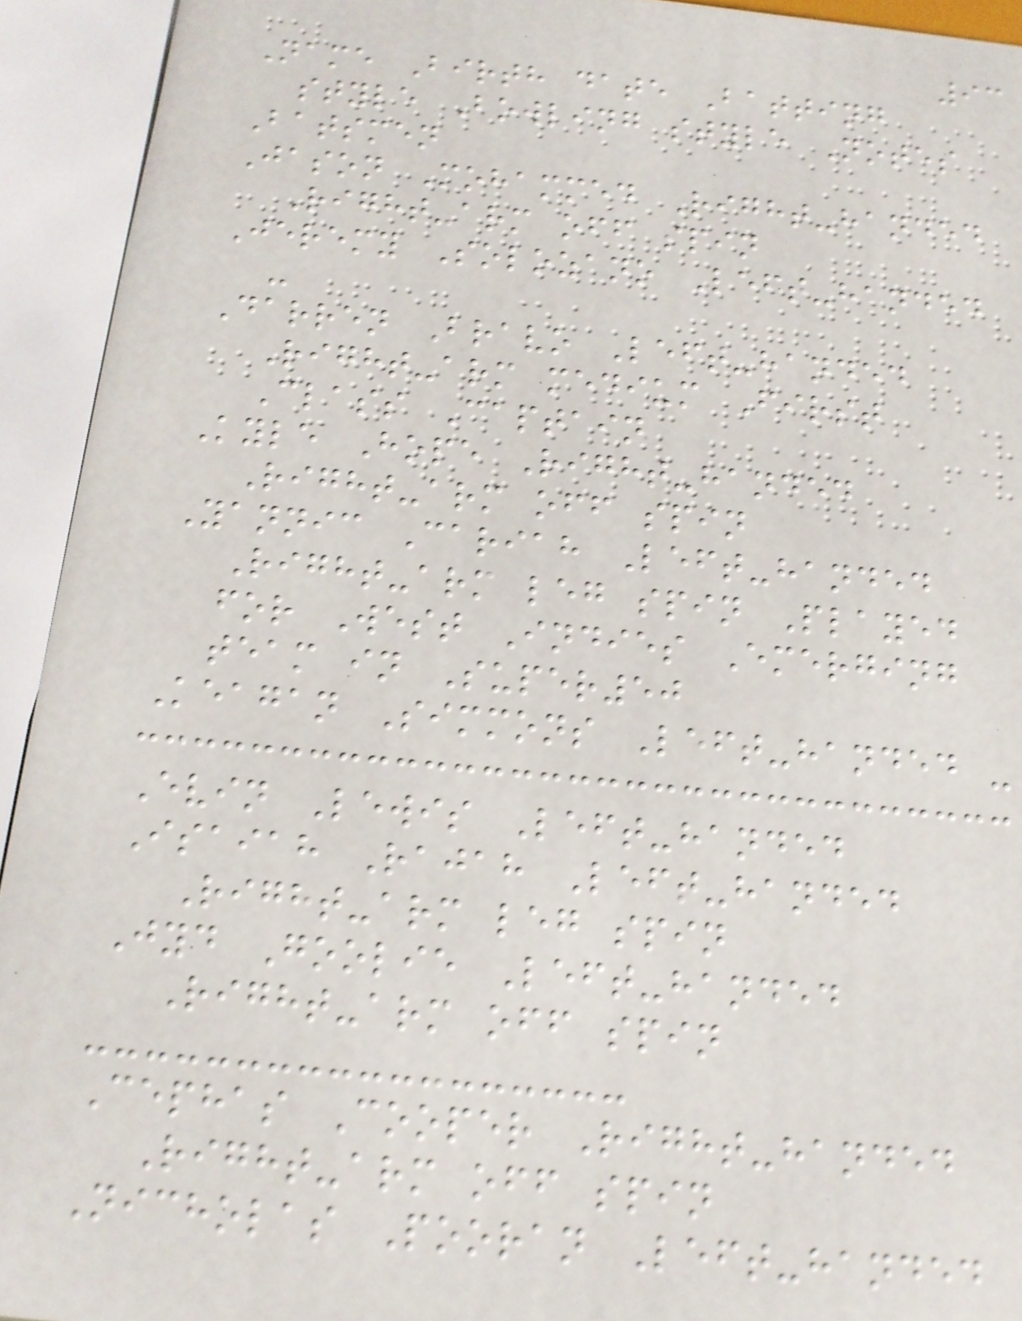93
Name Birth date Batting
style Bowling style Notes
Batsmen
Jason Mohammed Right-handed
Right-arm off spin
Jeremy Solozano Left-handed
-
Darren Bravo Left-handed
Right-arm medium First
Class Captain
Kyle Hope Right-handed
Right-arm off spin
Yannic Cariah Left-handed
Right-arm leg spin Played
for West Indies Emerging
team in Super50
Keagan Simmons Left-handed -
Evin Lewis Left-handed
Isaiah Rajah Left-handed
Right-arm leg spin
Jyd Goolie Left-handed
Right-arm off spin
Cephas Cooper Right-handed
Right-arm off spin
Nicholas Pooran Left-handed
